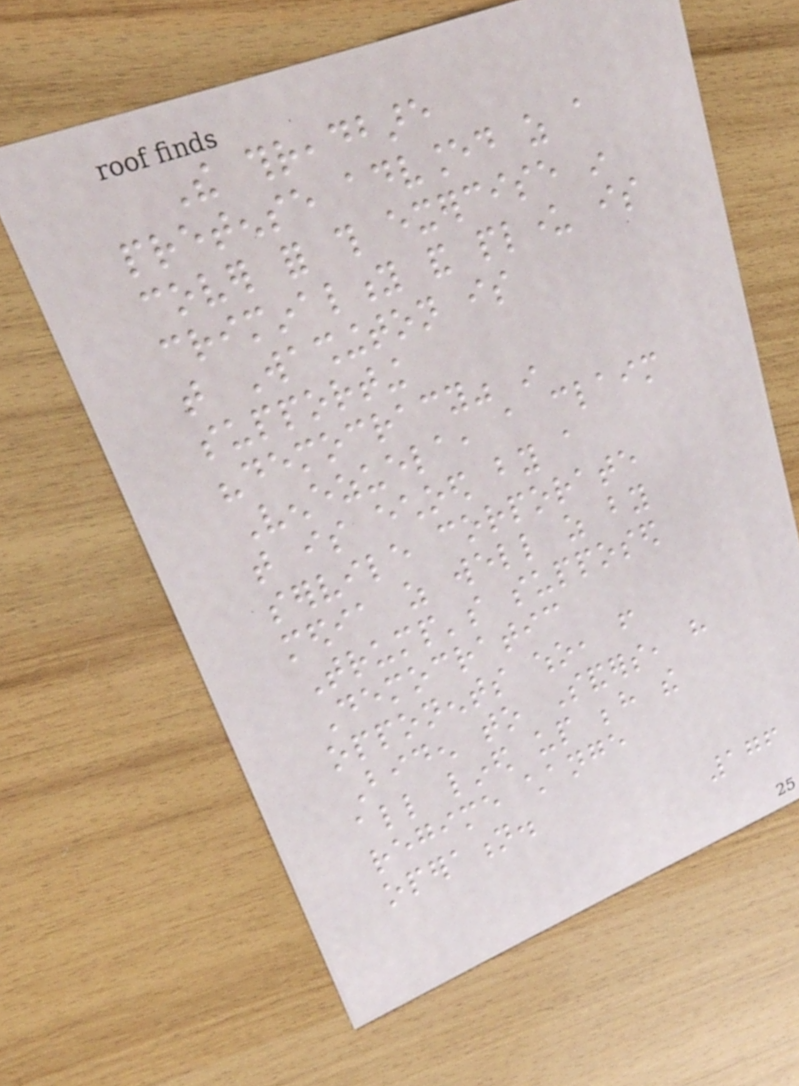The threadbare
pretense advanced as a
cover for this exercise in
criminality and plunder is
that Washington is
supporting
"democracy" in
Venezuela, a claim
that is echoed by a
servile corporate
media as well as by
Trump's supposed
Democratic
opponents who, from
Biden to Sanders, have
all lined up behind the
regime change
operation.
176
